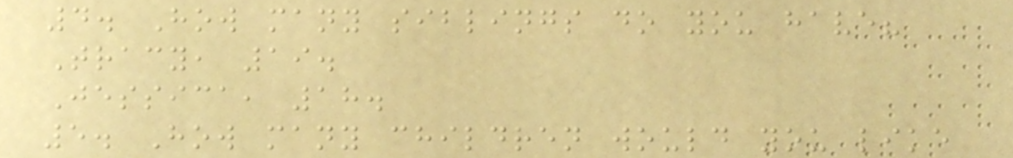4. How many siblings do you have?
Tracy, 19.
Jessica, 18.
5. How many children would you like
